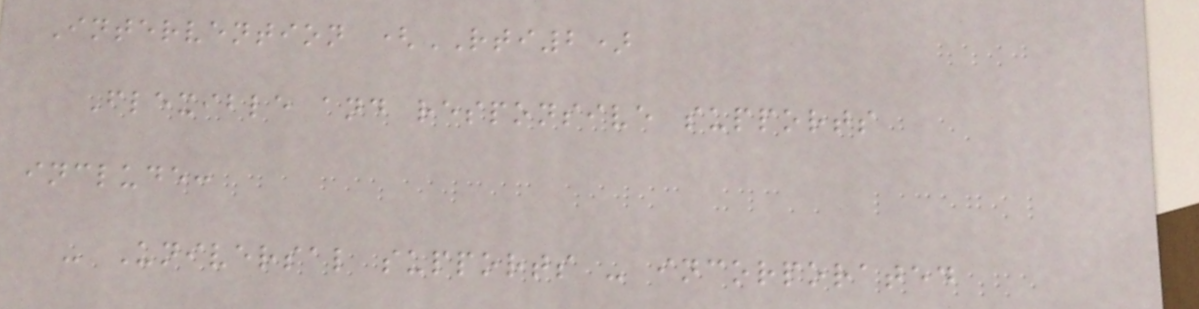Intervention (RTI2)
Flexible and responsive supports
include:
- Universal supports - incorporated
